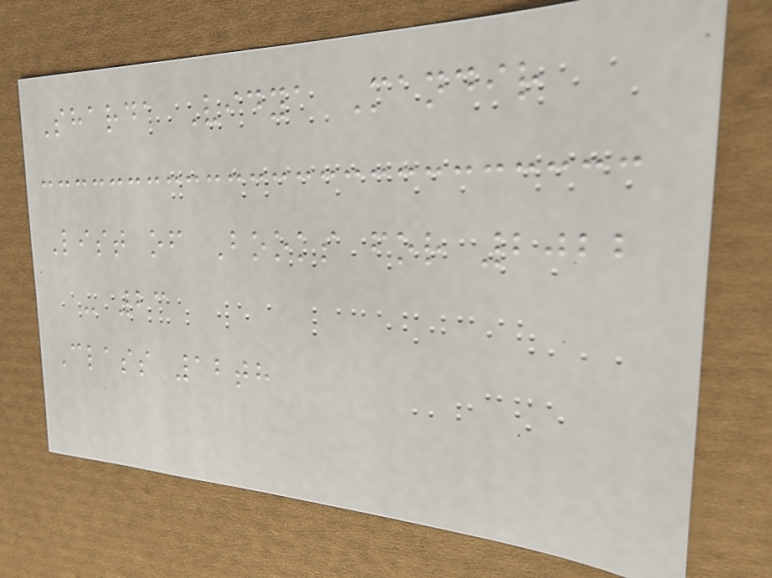Sharda Vidya Mandir
List of Books for 2022
- 23
Class 12th
